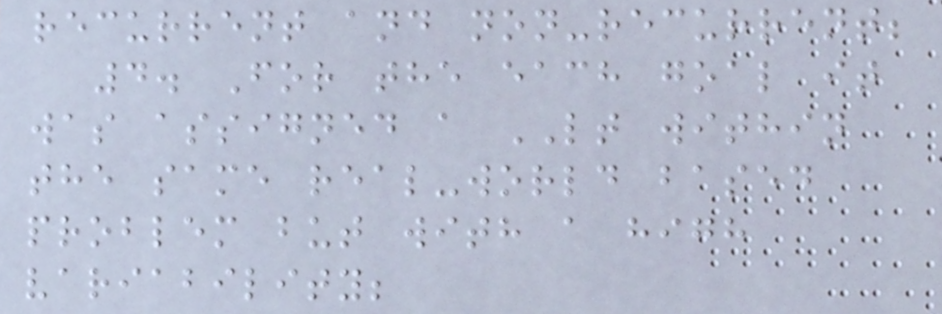recurrent and non-recurrent;
4. For the each goal it
was assigned a LT within
the same real-world based
problem but with a high
variability;
